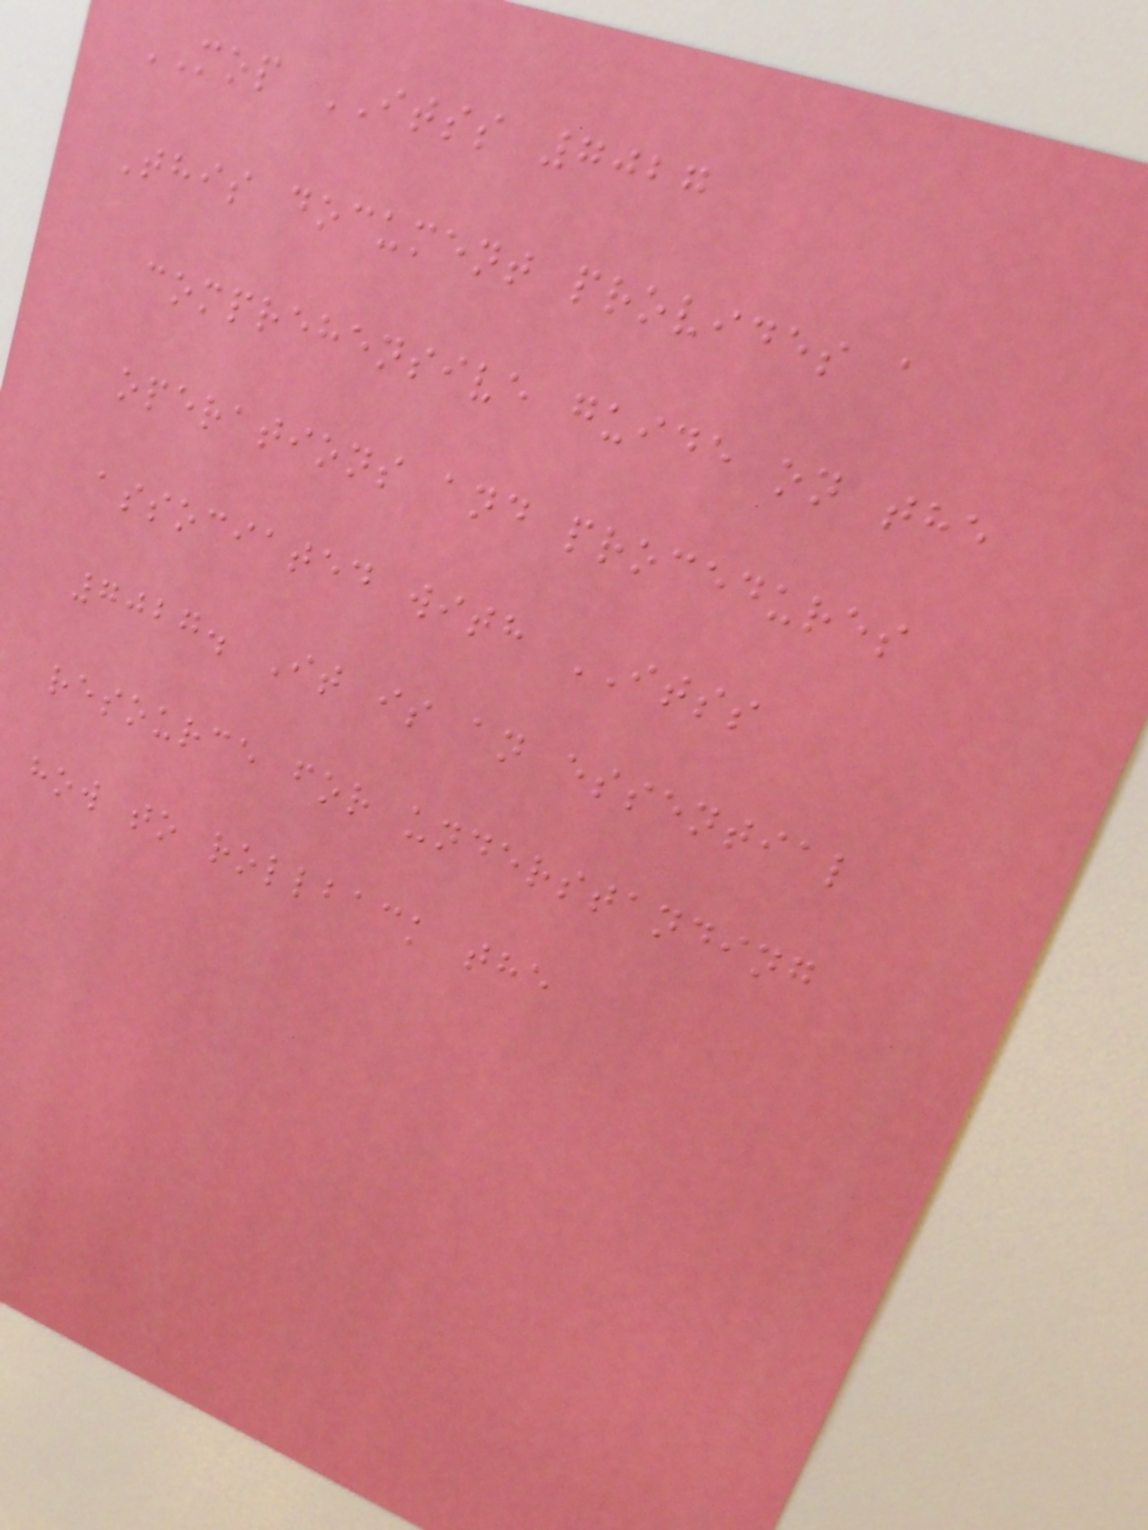MOP ITSS 7027
This document provides a
comprehensive guide on the
operations and procedures
associated with ITSS
7027. It is an essential
resource for understanding
how to rollback the
